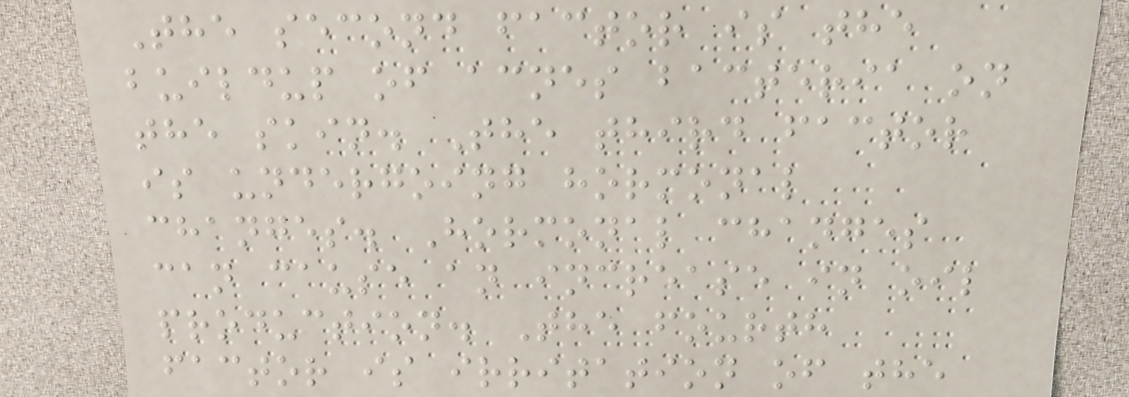The second factor is the
buildup of acnes bacteria on
the skin. The third factor
is undergoing hormonal
changes. Hormonal changes
can cause an increase in oil
production. The fourth
factor is irritation of the
